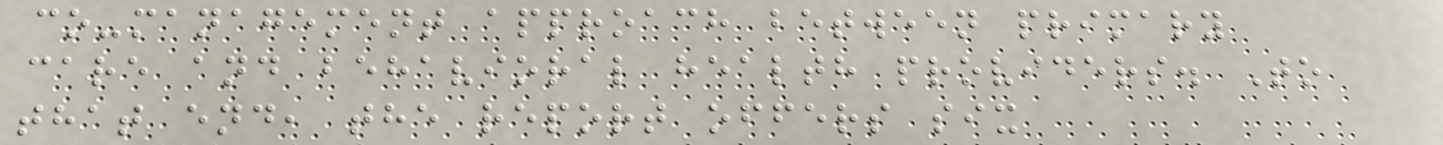co-management approach between primary
care and behavioral health providers. To
that end, the report offers six
